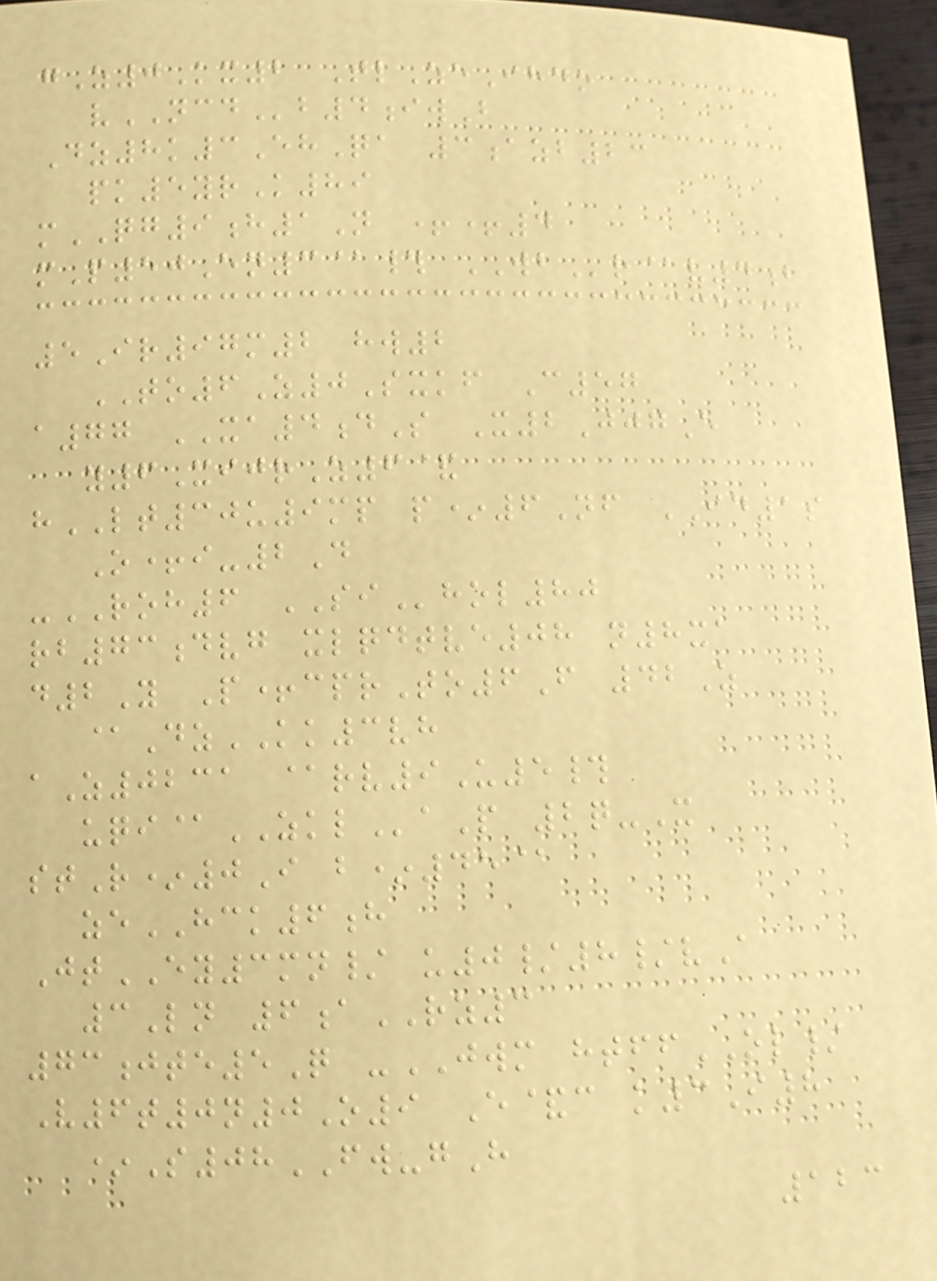gZ0Kx2 TlZeIhdo
vNCDb4iwB
Dz8k3EhQa 3azb23
pk5yrK89
mQG9h1N ++4
mP50En3@# WBr@v4b
5Ir97m2 hw2
TO6Z0Sxkf C57
a77 XA4dS X2JjgE
y6XijrZ6&
hLT30u9mp p*6Nf ID1s
O+i-2D
-ROH6 SIhol80
rb73dvg xlqdtve08 n8xa
d2Y P+cprTo6F 42Z
@DzKK3vh
aZ0231 @rv9U5#
uqi@ZKLaP 2q-X
stR*0I b*45@
zeHCK6h
JtEY3mn/ u0/8/vA
3Ln 6aRZ3
73jte5Q -JWM htffOL/
V6t0n0O9 E&c k3I8
*S08FW-gH
123
